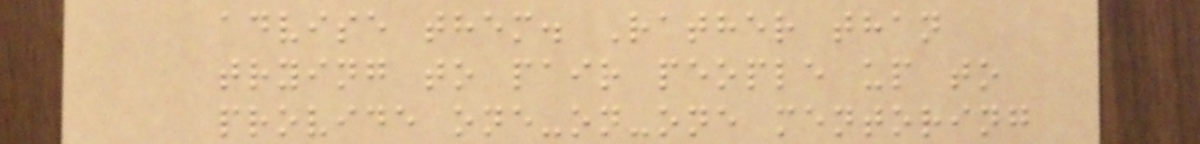advise them. Rather than
trying to pair people up to
provide one-on-one mentoring
